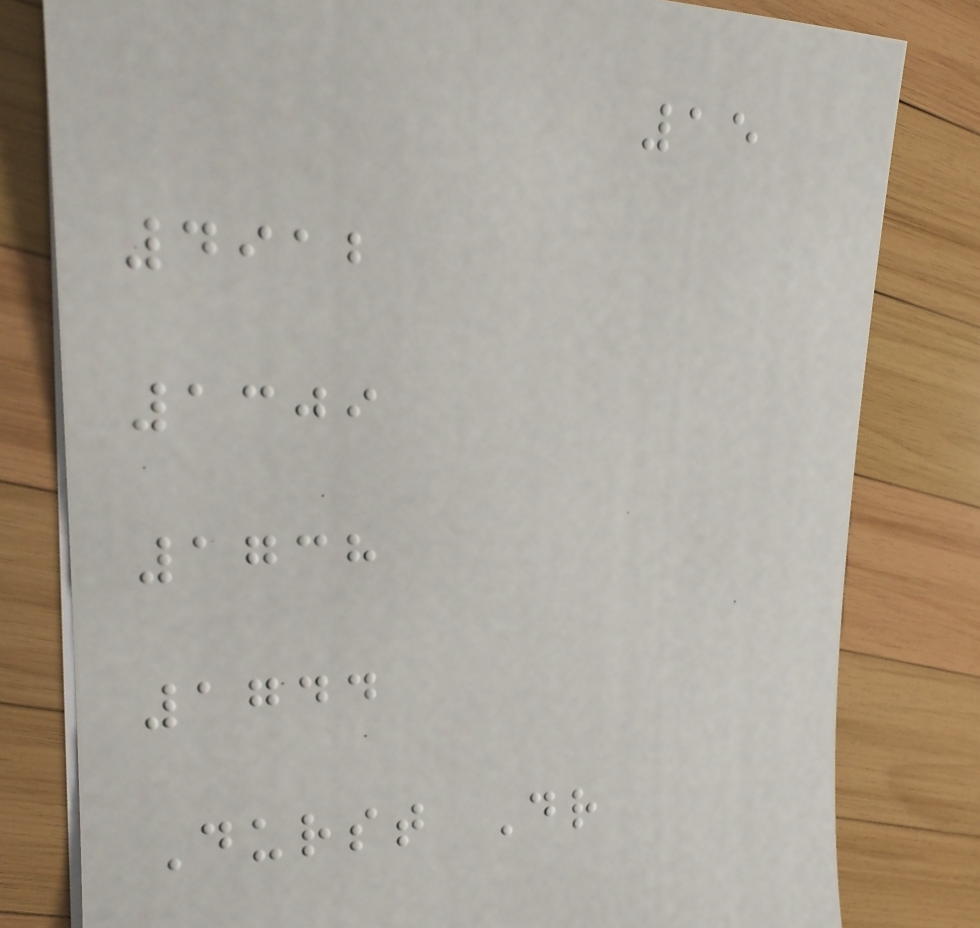15
4912
1309
1738
1744
Durst Dr
